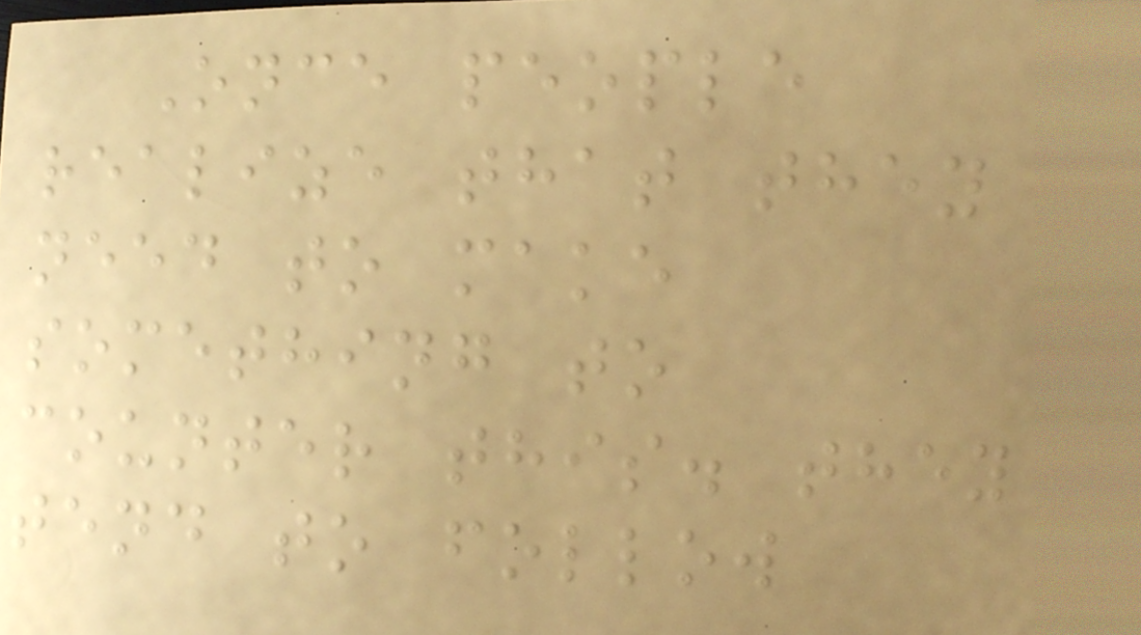Once people
realize that they
need to make
something to
counter this. they
tend to follow
